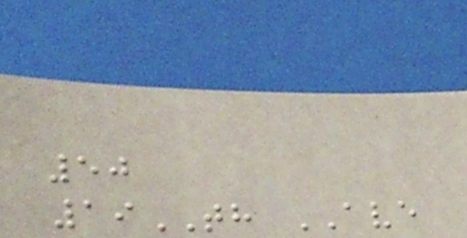50
19TH AVE
